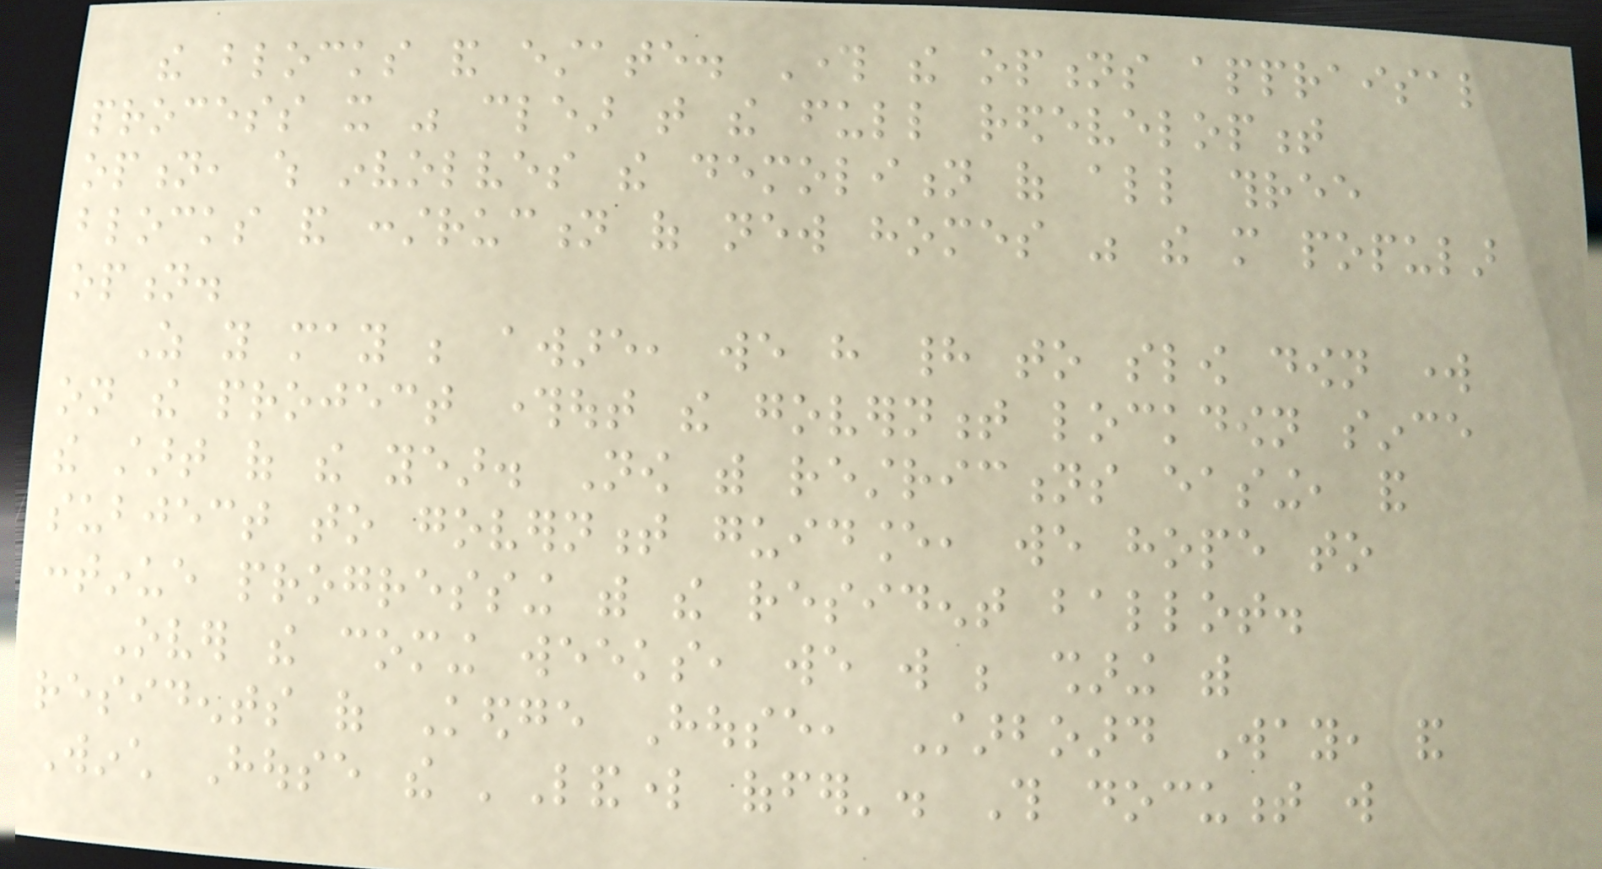the blocks and estate. Through the options appraisal
process it was clear that the full redevelopment
option, which involves the demolition of all three
blocks and construction of new homes was the more popular
option.
As you may be aware, we have had to slow down work
on the project throughout the government lockdown since
the start of the year. Now with restrictions easing, and
subject to government guidance, we hope to
continue progressing with the resident ballot.
Over the coming weeks, we will be sharing with
residents of Kedge House, Starboard Way, and
Winch House the 'Landlord offer'. This document will
